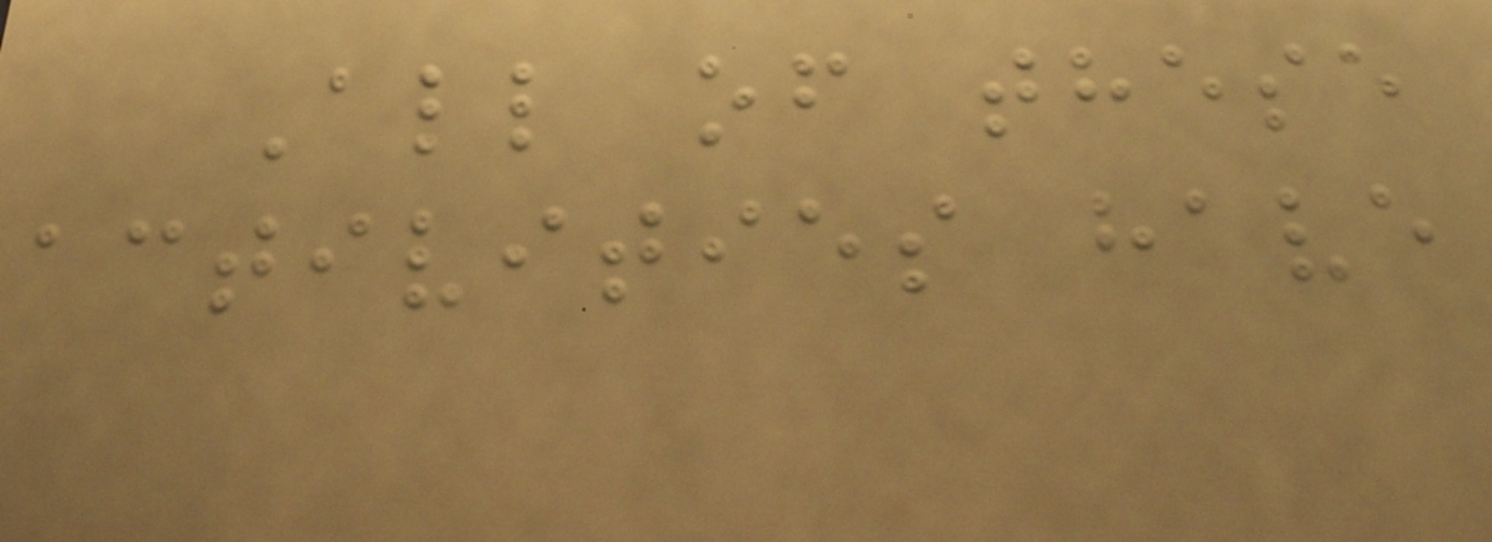All of these
activities have
